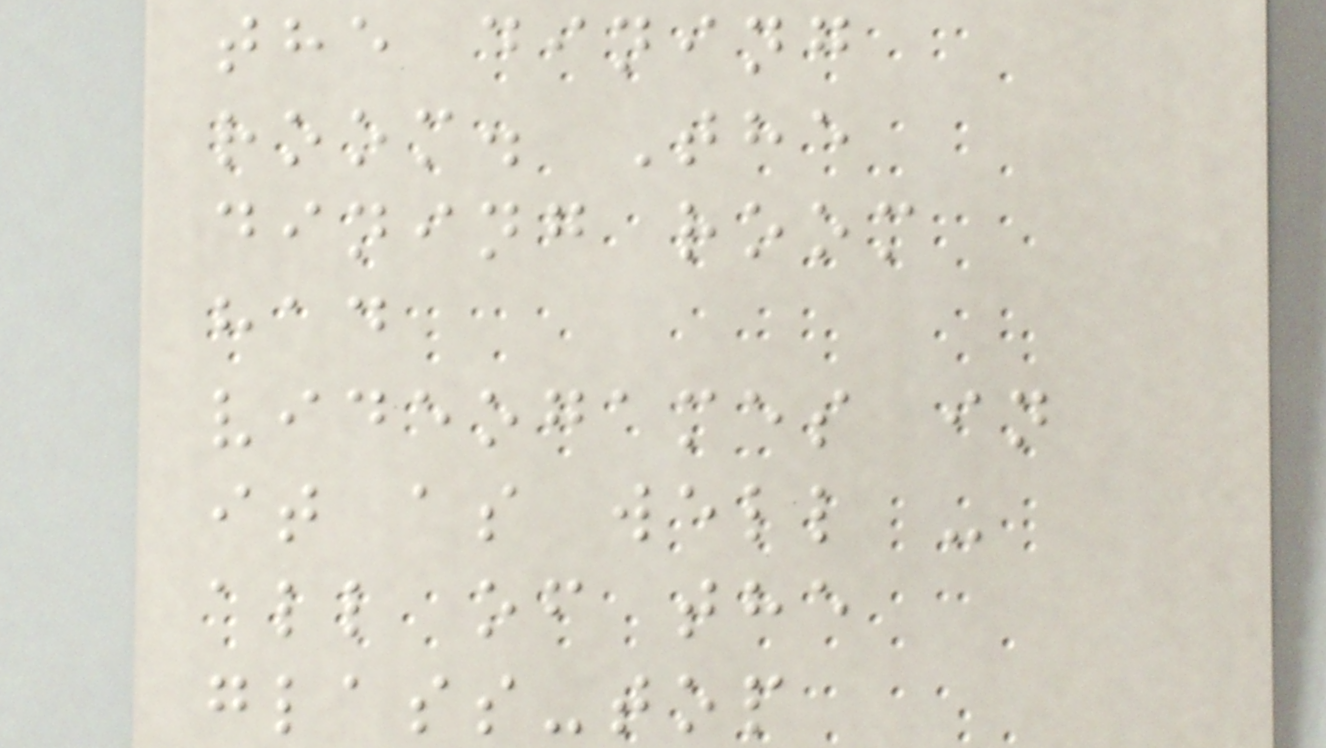the dining
room. The
dining room
had
videogames in
it as well -
all of the
glass-top
